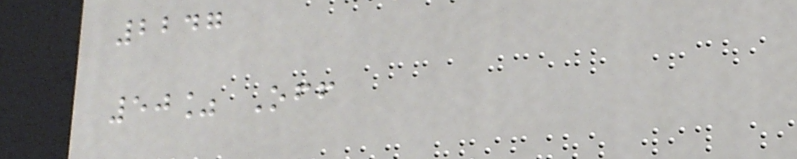2247
50% Off
